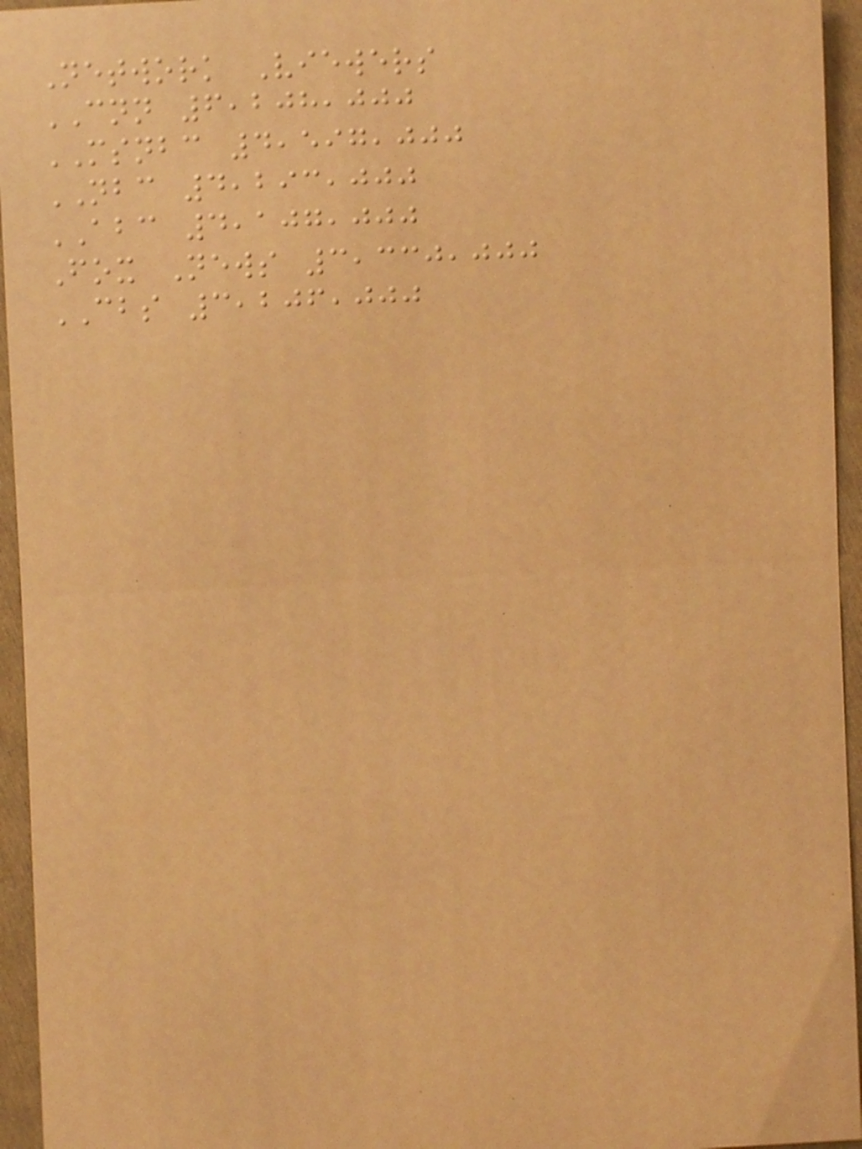Network Viewers
CNN 6,208,000
MSNBC 4,597,000
NBC 4,293,000
ABC 4,107,000
Fox News 3,330,000
CBS 3,206,000
